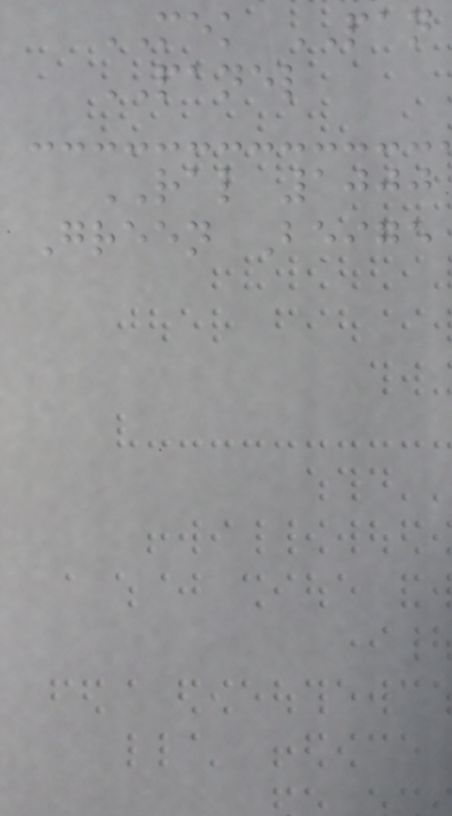MEK PAN
PANEL
RAL 1000
Green Beige
